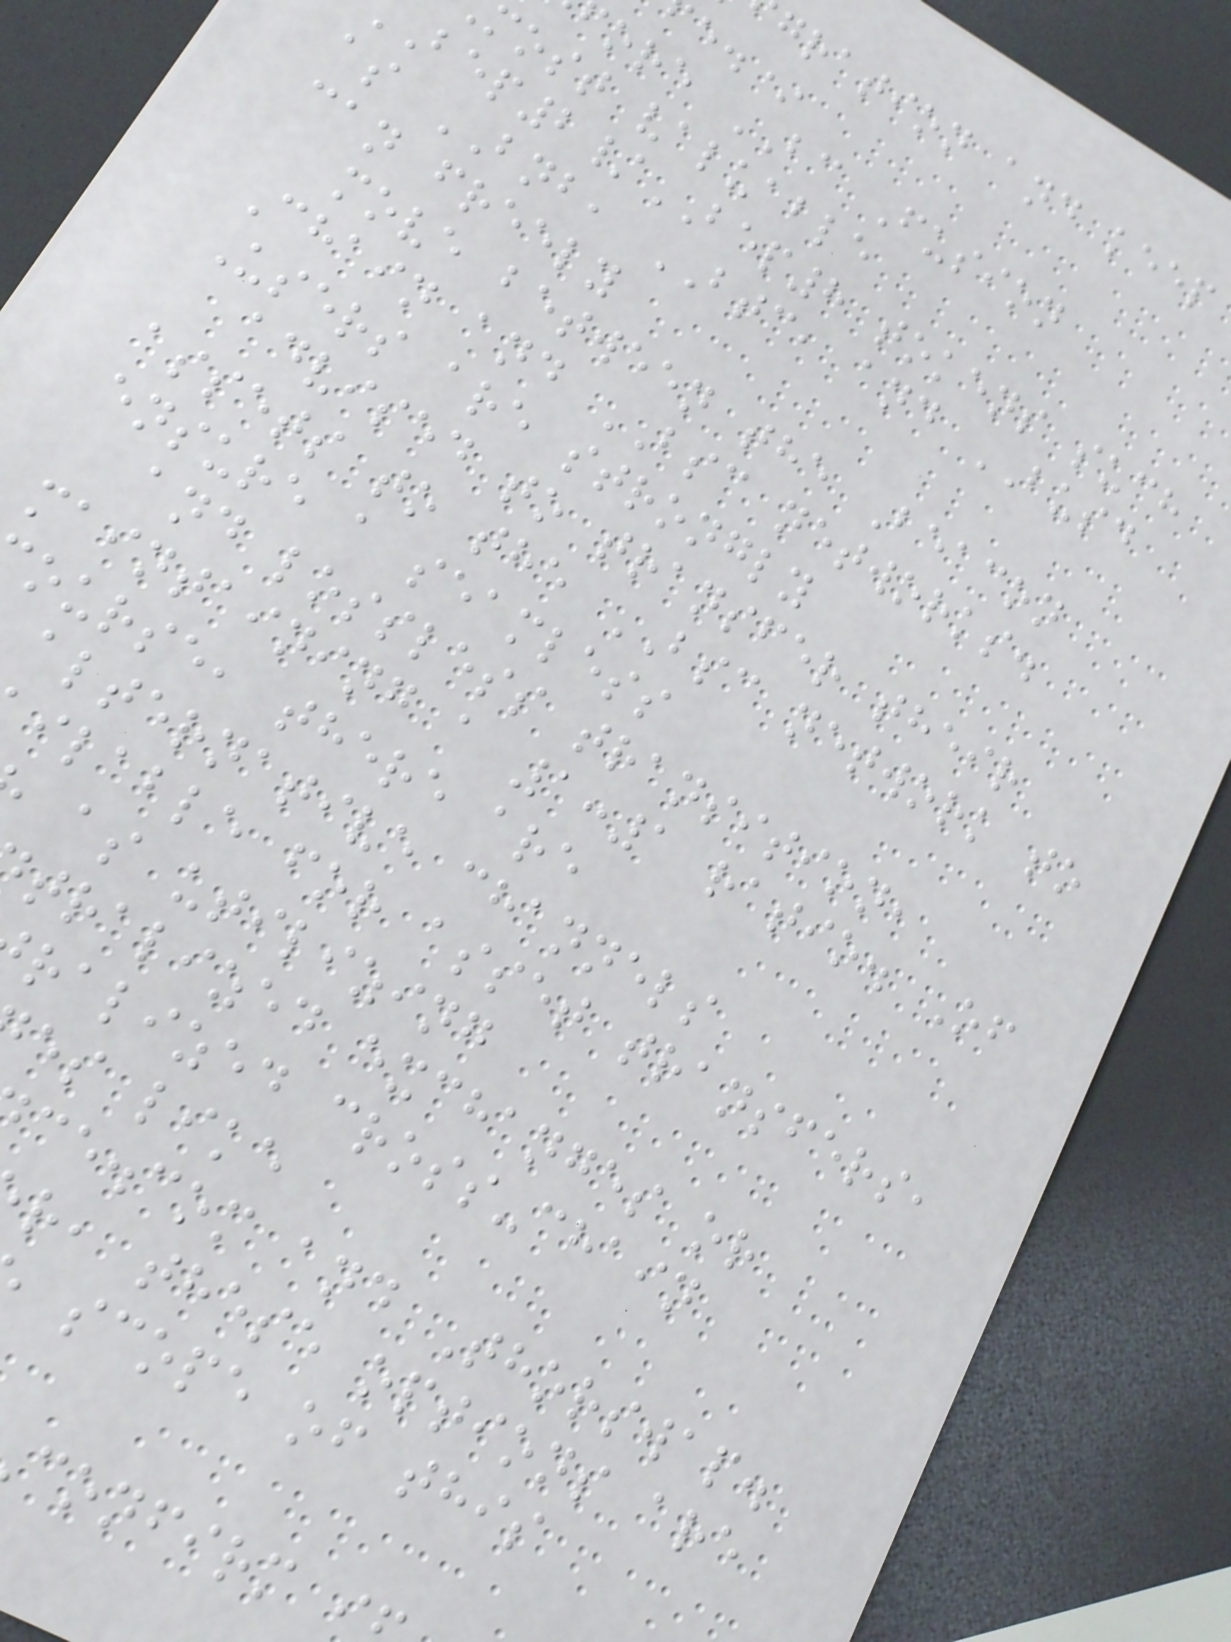gration and keep
e.*
ore BC Fusion
most valuable
2/BEP8 tokens such
as BNB, BTC, and BUSD
can freely
move between the Beacon
Chain and BSC networks.
Users are strongly
advised to transfer their
assets to the BSC network to
ensure a seamless
and lossless transition,
maintaining a 1:1 ratio. Of
ourse, there are
alternative channels
ilable for asset transfers,
as utilizing
tralized exchanges or
ralized cross-chain
es like
ce.com and Thorswap.
r, these options are
scope of this
confirm i
